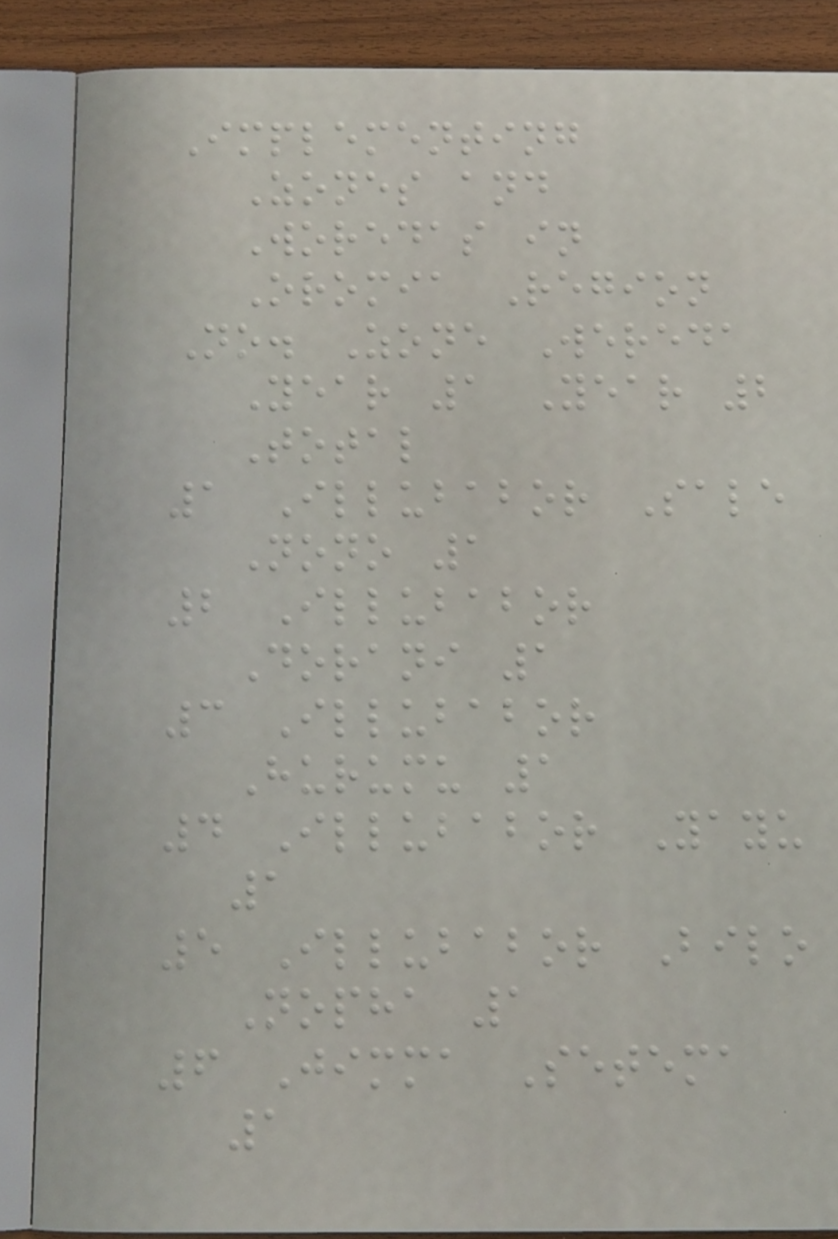Implementing
Zones and
Woredas in
Oromia Region
No. Zone Wereda
Year 1 Year 2
Total
1 Illubabor Sale
Nono 1
2 Illubabor
Dorani 1
3 Illubabor
Hurumu 1
4 Illubabor Yayu
1
5 Illubabor Bilo
Nopha 1
6 Jimma Setema
1
